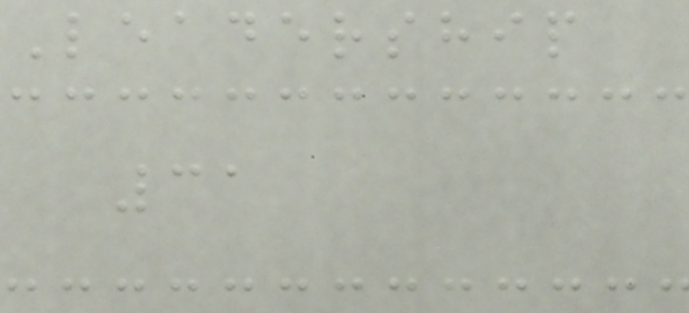Leadership
31
